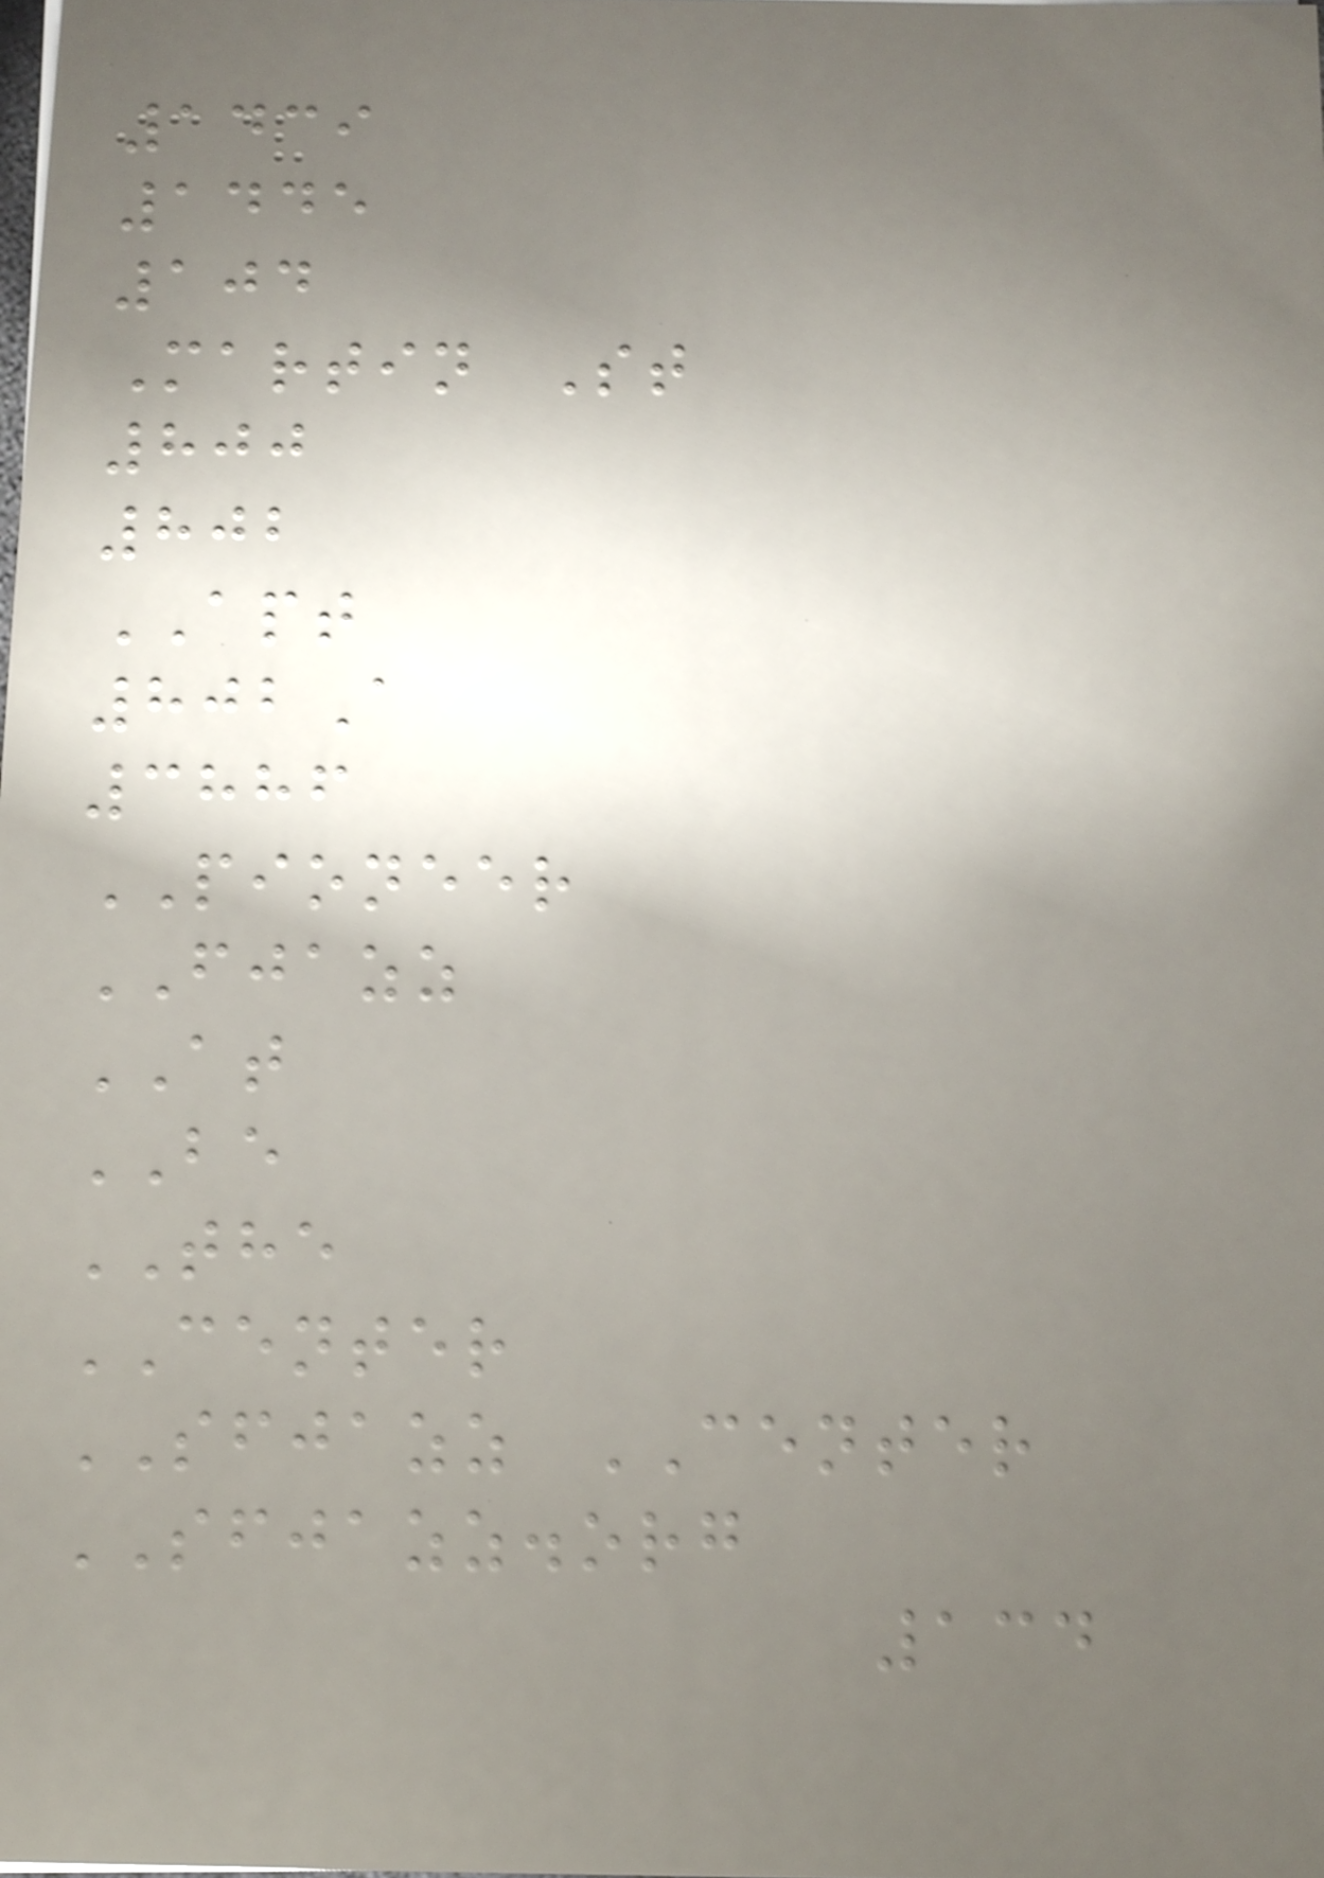1439
1445
104
Martin St
800
802
APT
802A
3886
PIONEER
FJAZZ
AT
BE
THE
CENTER
SFJAZZ CENTER
SFJAZZ.org
134
